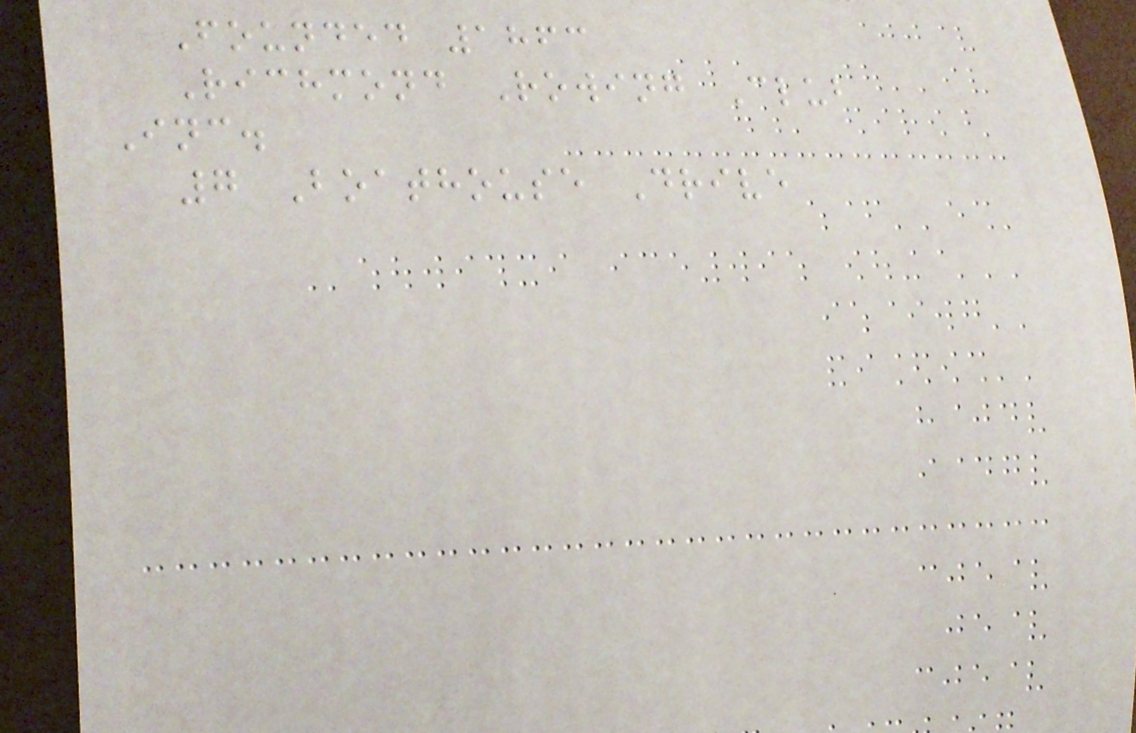Founded 1863
Richmond Rowing Club
Inc.
7 Boathouse Drive
